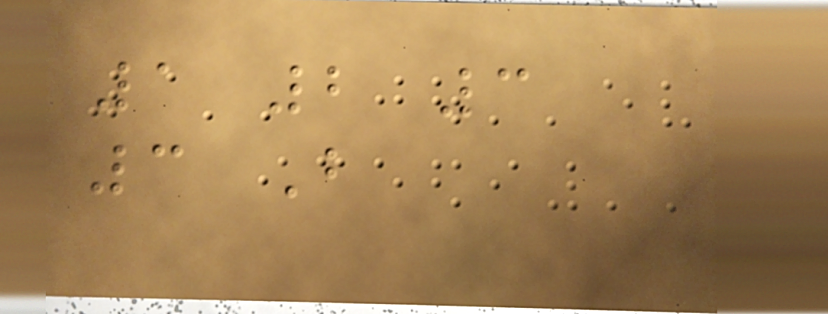1 2 3
3 B
